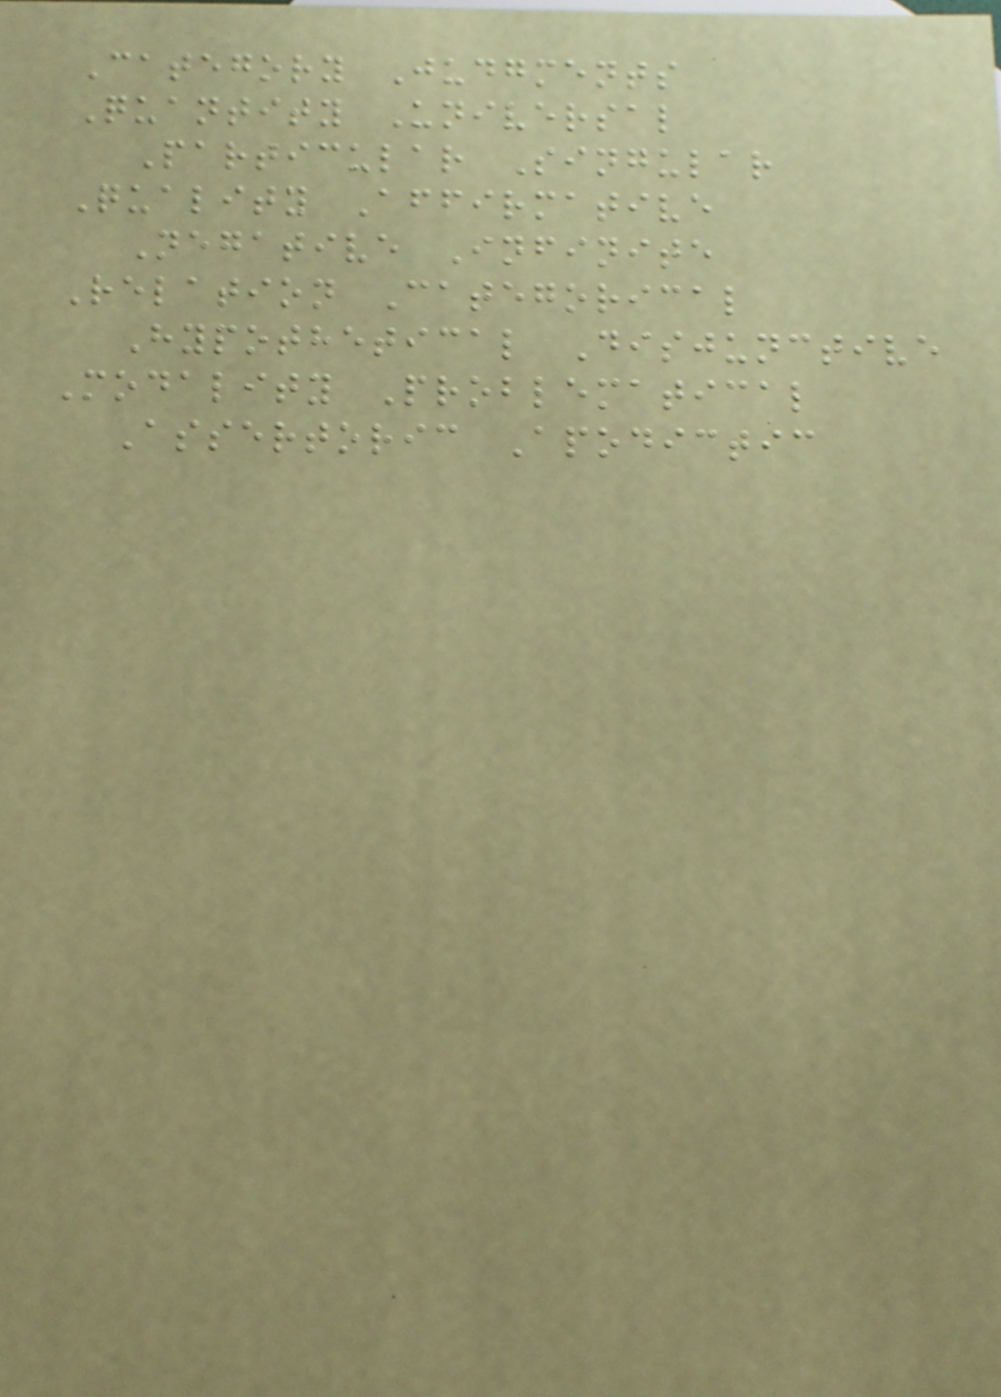Category Judgments
Quantity Universal
Particular Singular
Quality Affirmative
Negative Infinite
Relation Categorical
Hypothetical Disjunctive
Modality Problematical
Assertoric Apodictic
